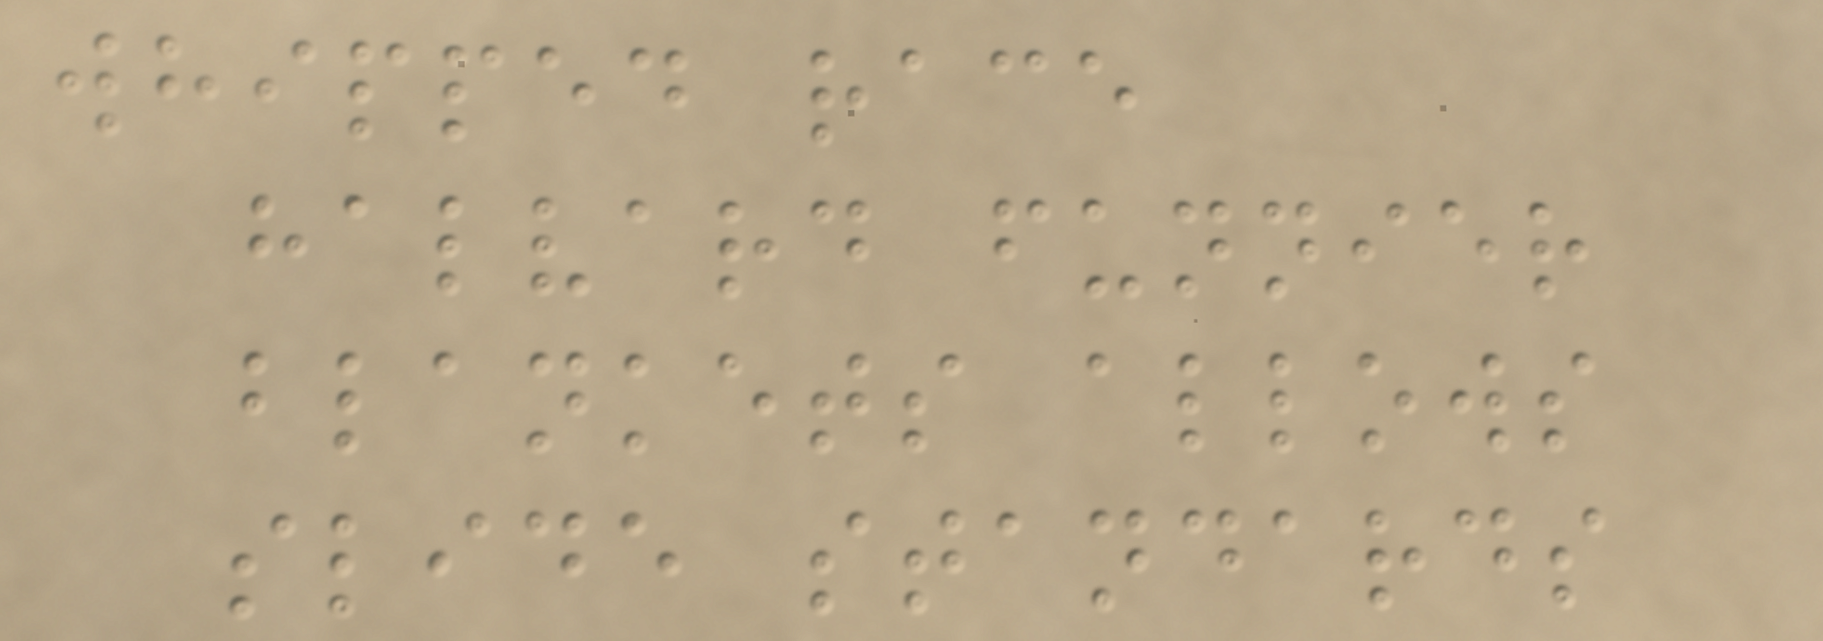whipped race
halvard funnier
blankets allows
slide standards
